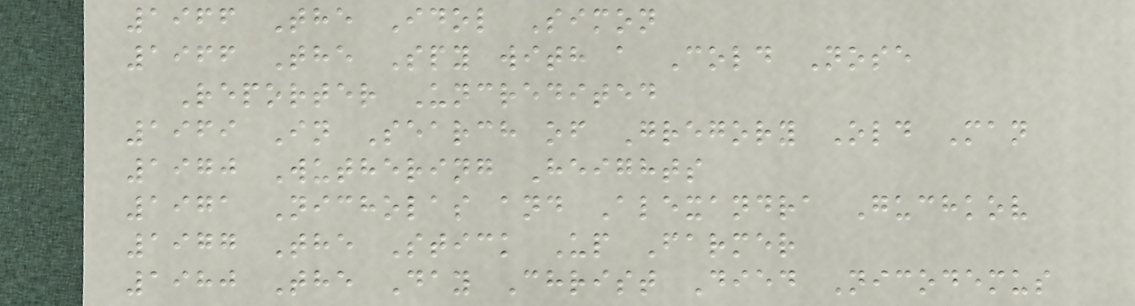1966 The Idol Simon
1966 The Spy with a Cold Nose
Reporter Uncredited
1969 In Search of Gregory Old Man
1970 Wuthering Heights
1971 Nicholas and Alexandra Guchkov
1977 The Stick Up Farmer
1980 The Day Christ Died Nicodemus
